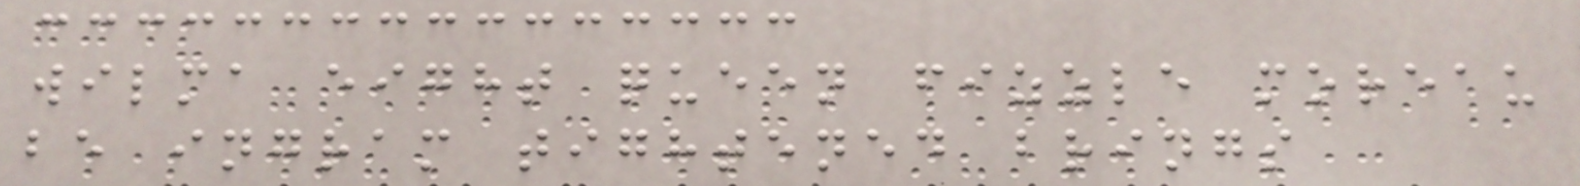wilma eight queen fizzle moreau
be ingram tightened brings
